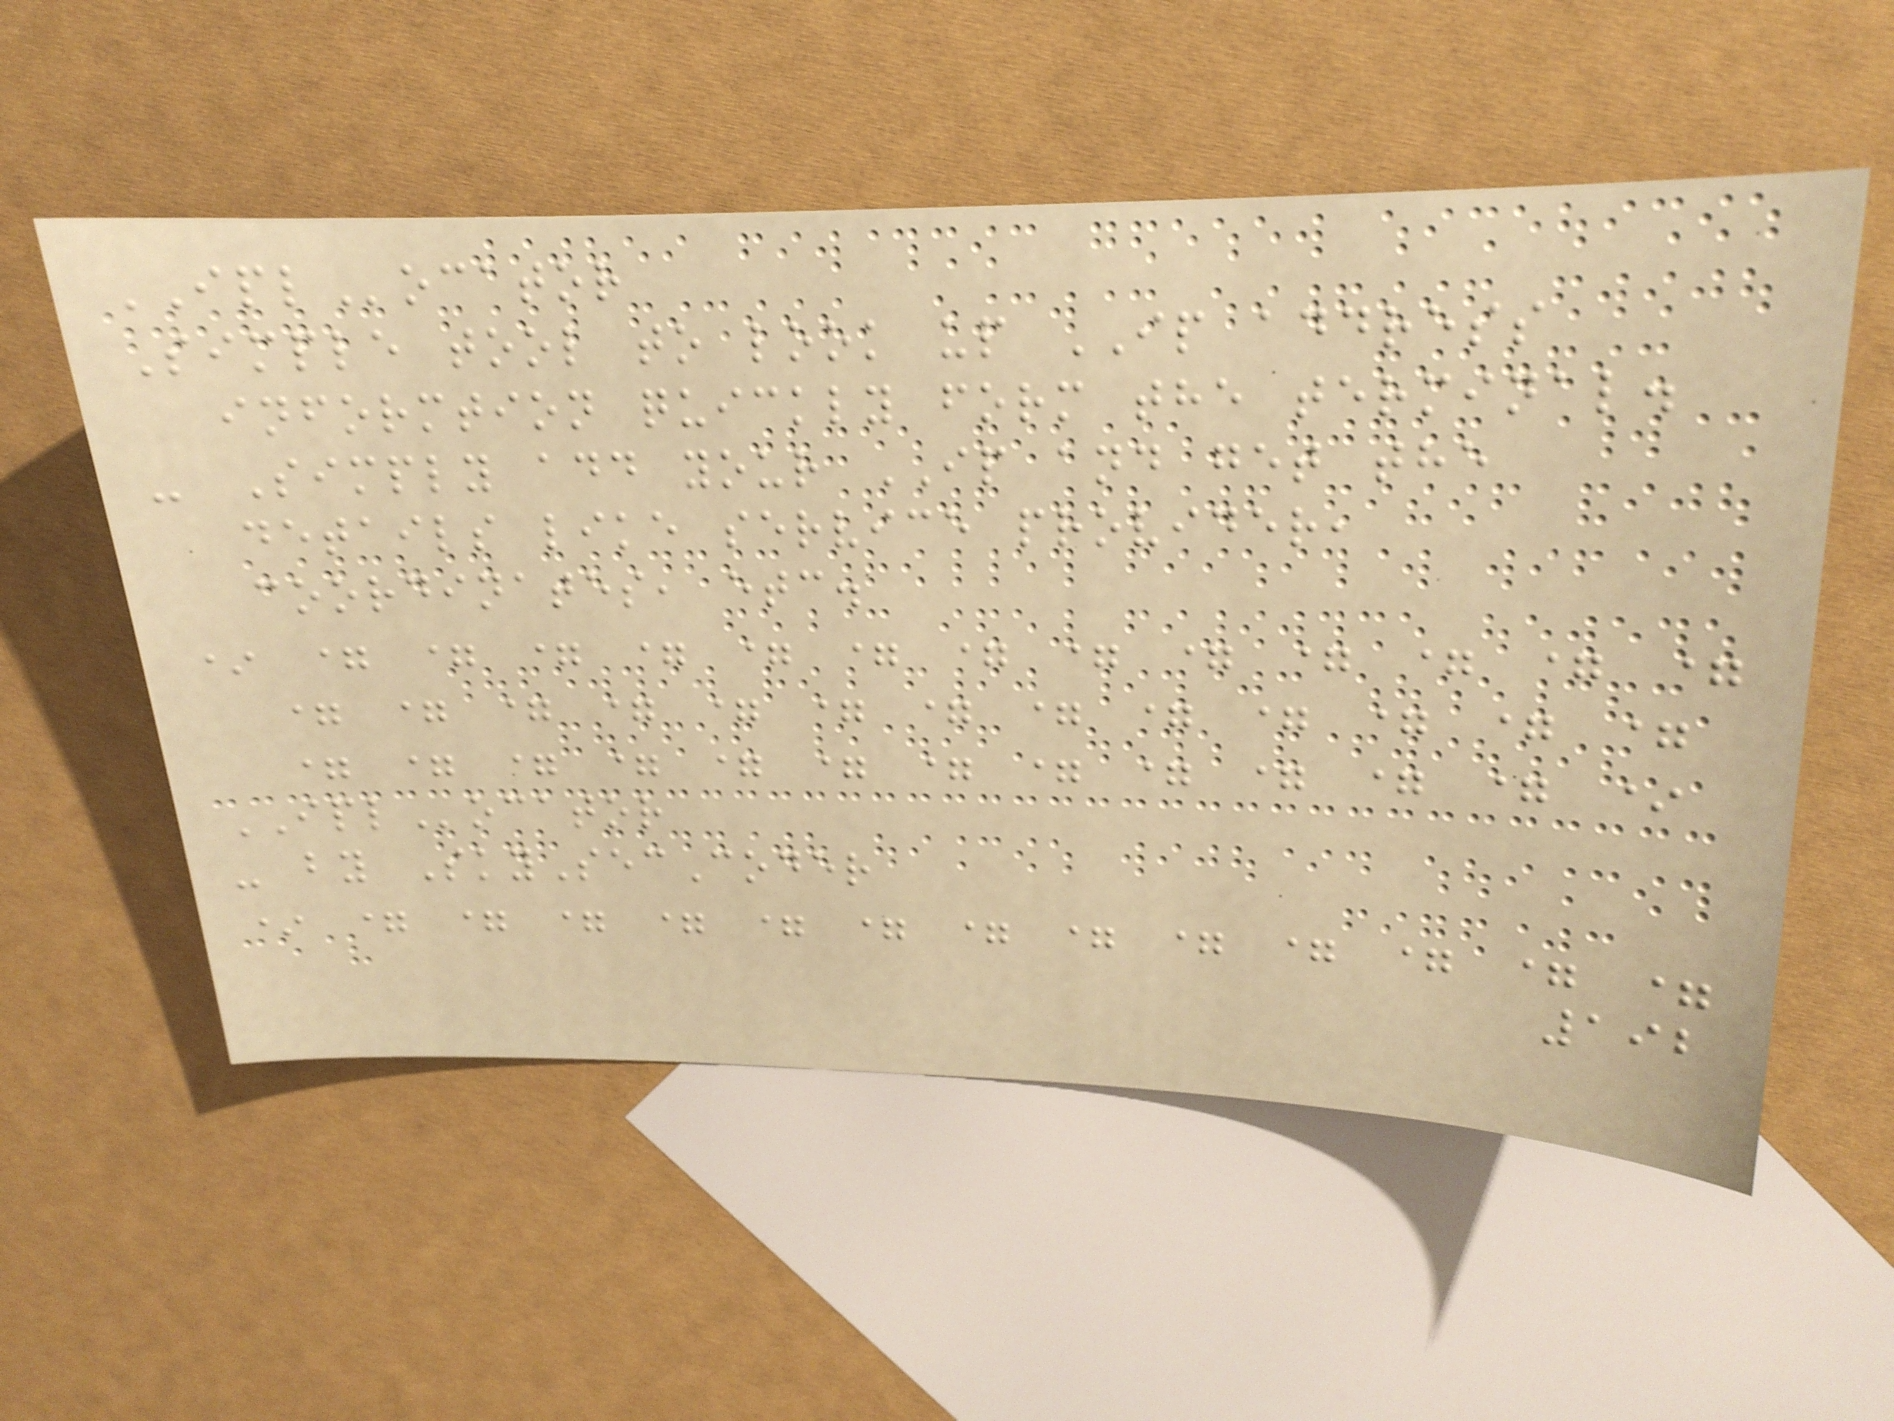IPLocator
Simple tool to look up IP address
informtion quickly form the terminal.
- Simply add your IP and get the
details like service provider,
coordinates, etc.
* = = = = = = = = = = = = =
= = = = = = = = = = = = =
= = = = = = = = = = = = *
IPLocator
- by SkySecCoder
* = = = = = = = = = = = = =
192
